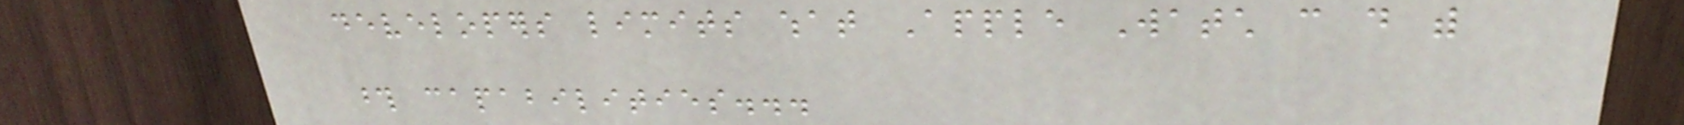developers limits what Apple Watch can do with
those capabilities...
